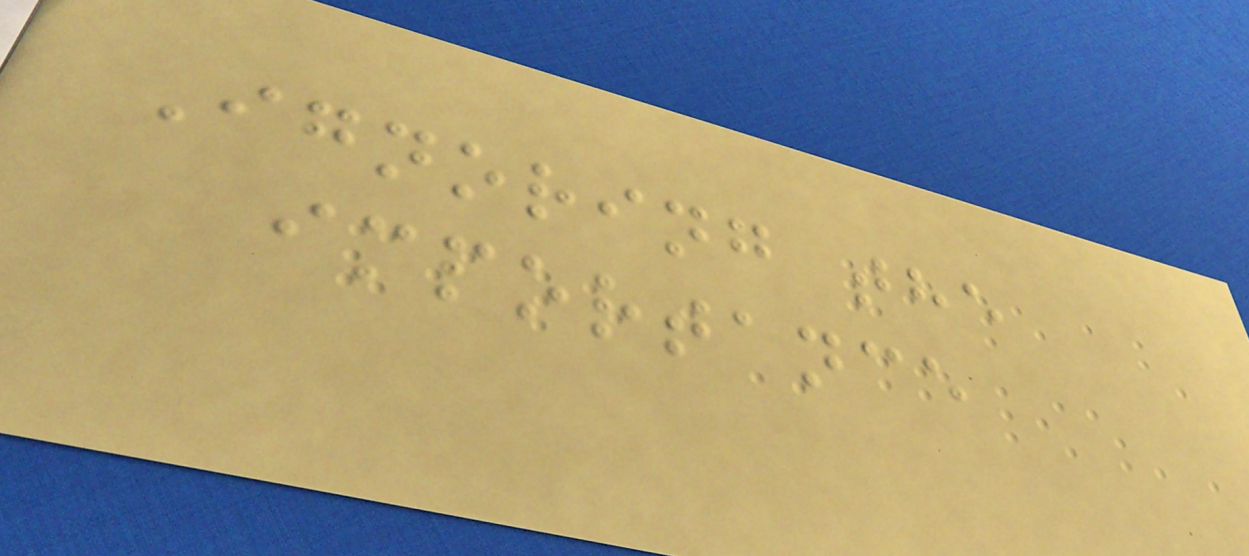Ignoring the
importance
